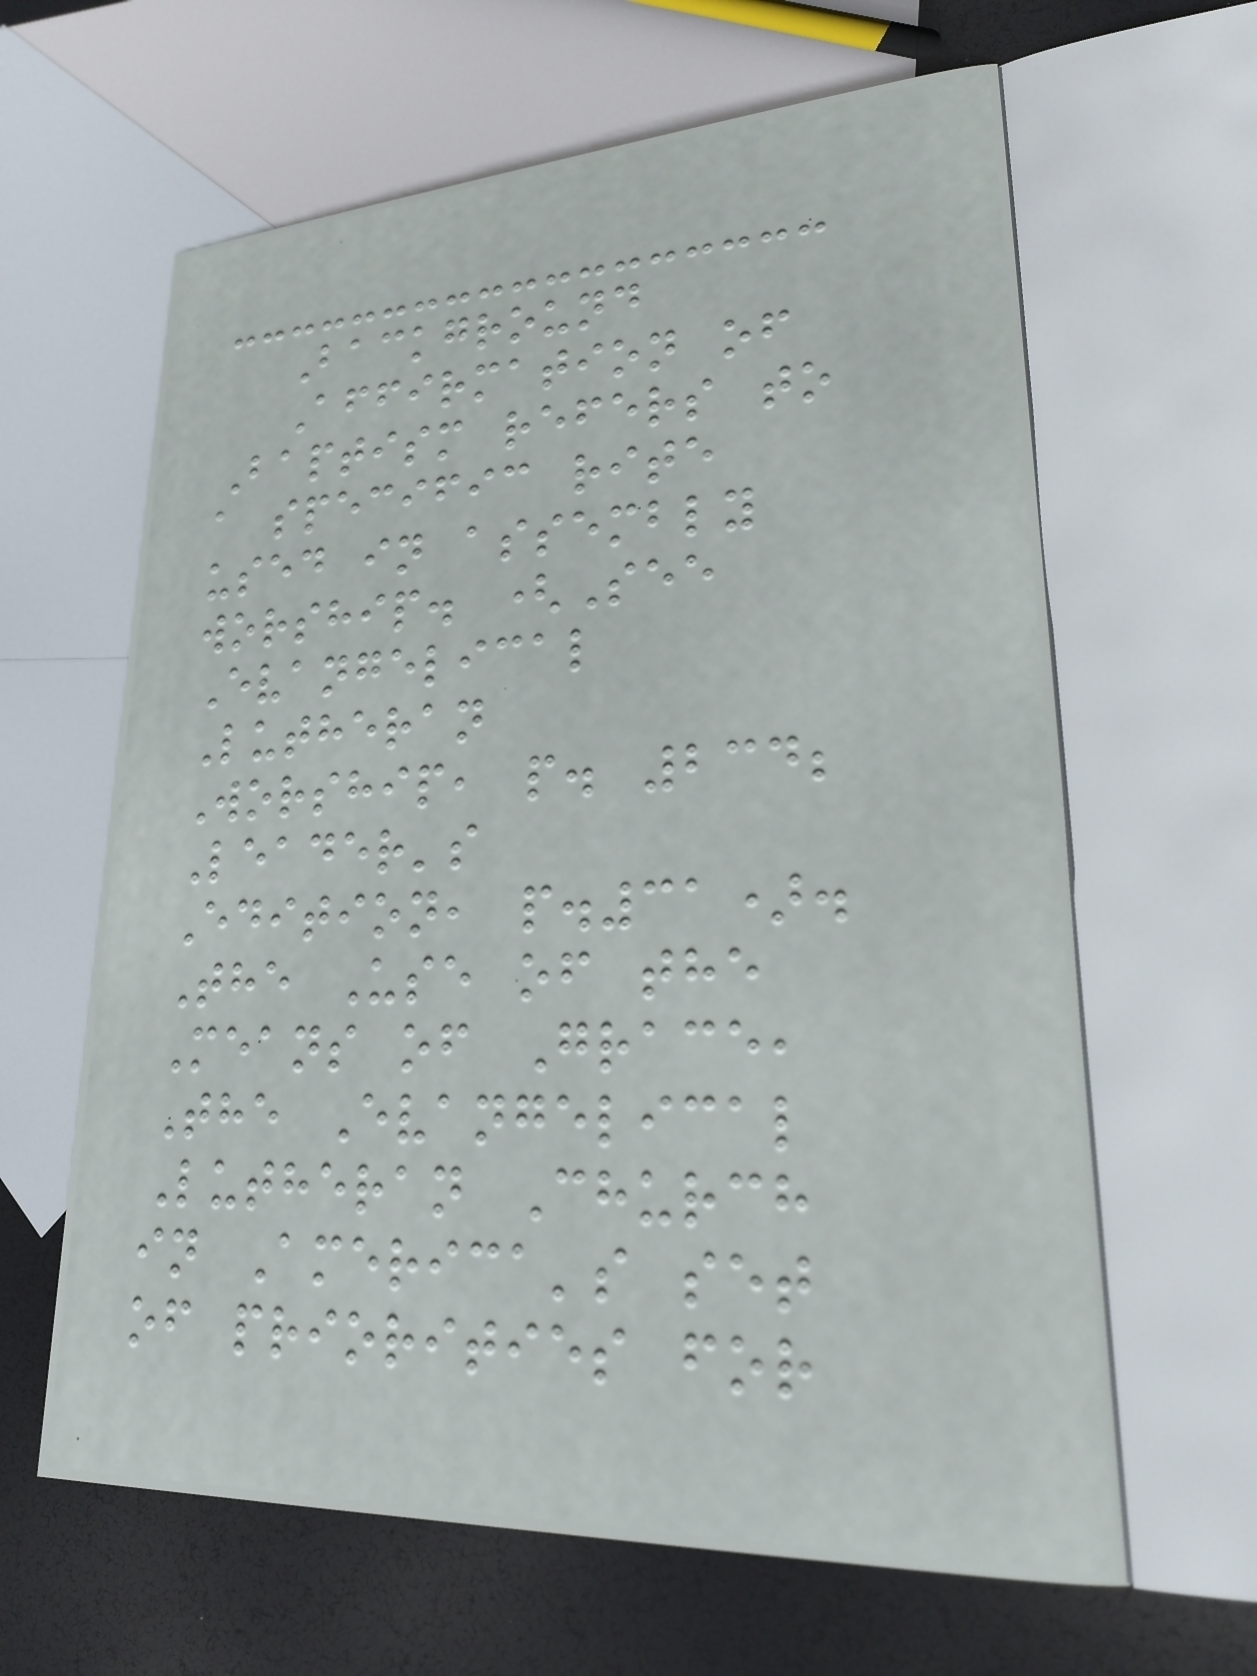Background
Affirmation of
Baptism refers to
a specific rite
used in assembly
worship. (See
Evangelical
Lutheran
Worship, p. 234;
Leader's
Edition, p.31).
The Use of the
Means of Grace,
The Evangelical
Lutheran Church
in America's set
of priorities for
